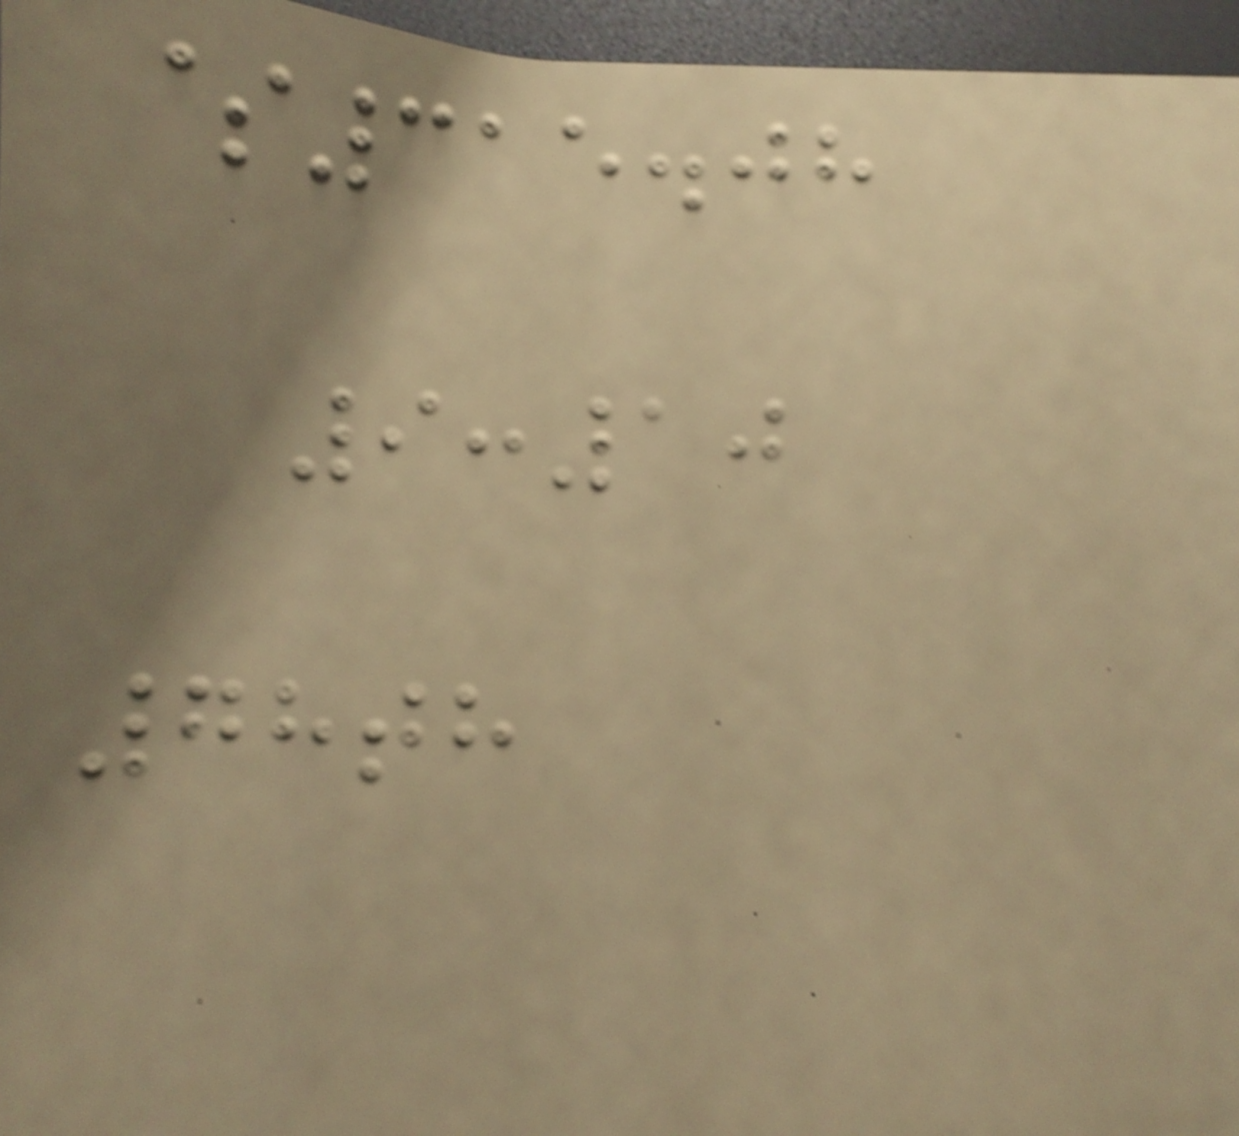$315.08
9:10
78th
